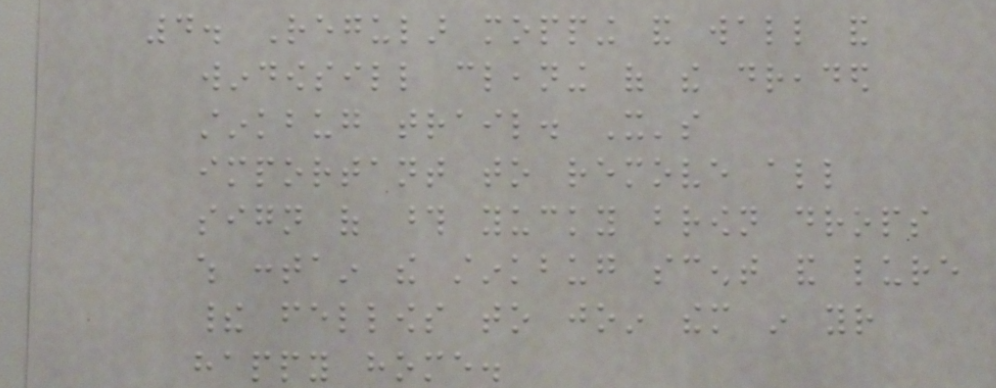4. Regular mopping and wall and
windowsill cleaning of the dreaded
stinkbug trail. It's
important to remove all
sign of those yucky brown drops
which contain the stinkbug scent and lure
their fellows to join them in your
happy home.
